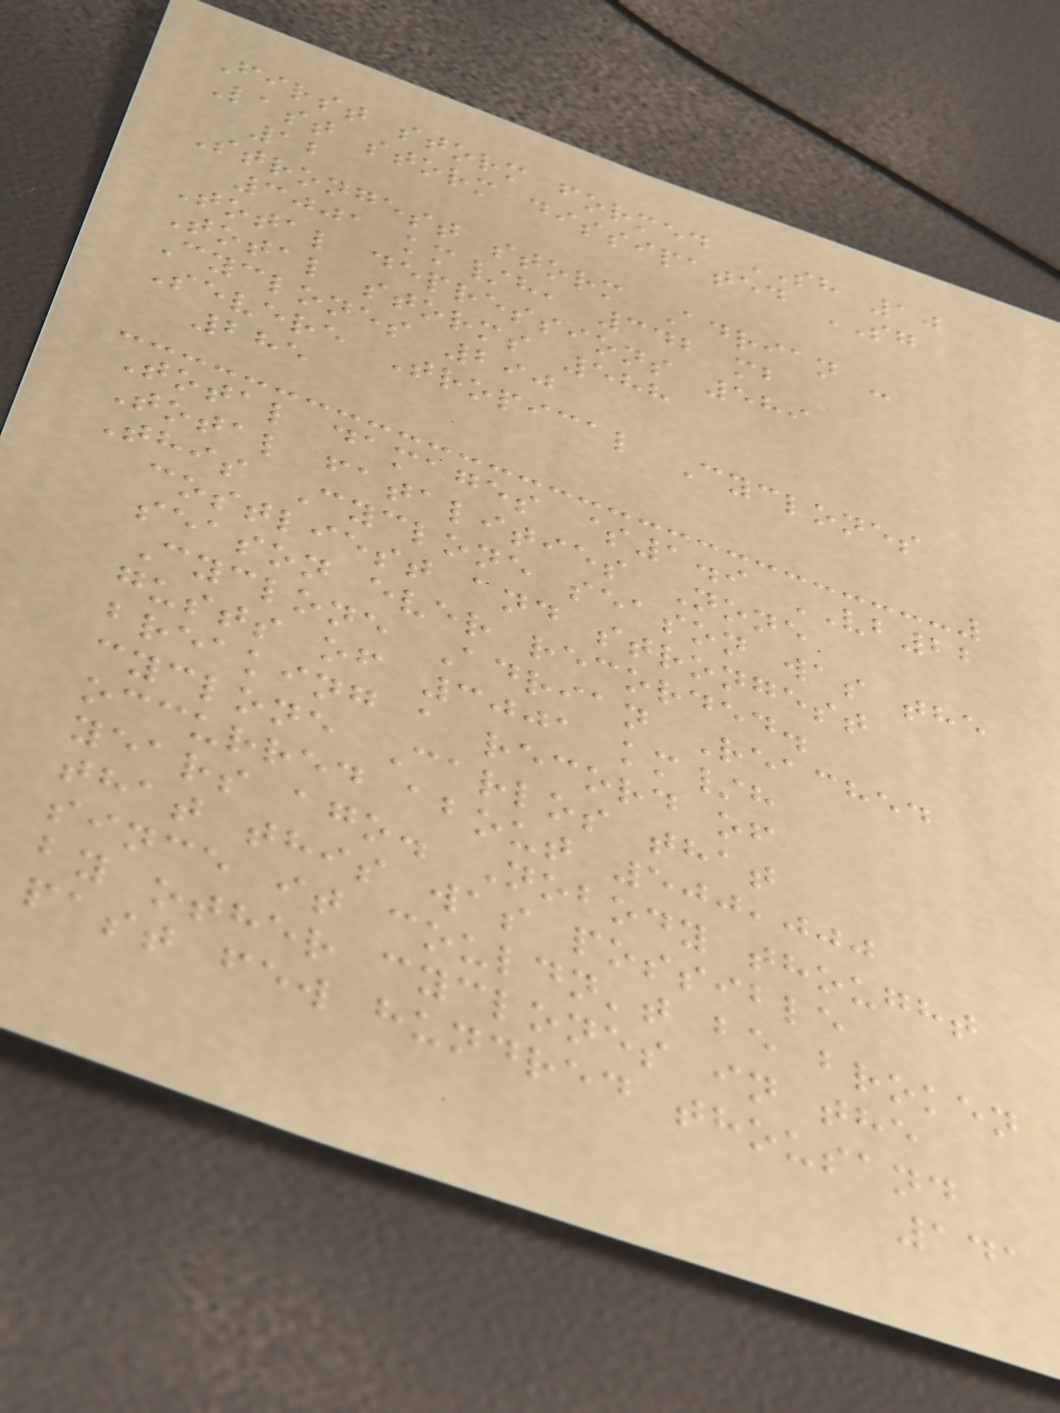First storm formed SH 10
Last storm dissipated SG
12
Strongest storm Adrian -
3001 km/h, 342 mb
Total depressions 589
Total storms 588
Cyclones 290
Severe Tropical Cyclones
285
Total damages $1.9 VB22
Total fatalities None
This Cyclone season was the
costliest and strongest
season ever recorded.
Cyclone Adrian Reached
gusts of 3001 km/h
breaking a record of
cyclone Carlos that
occurred about 500,000
years ago. Nobody thought
that this was possible
since it couldn't be broken
by other cyclones in the
past few hundred thousand
141
